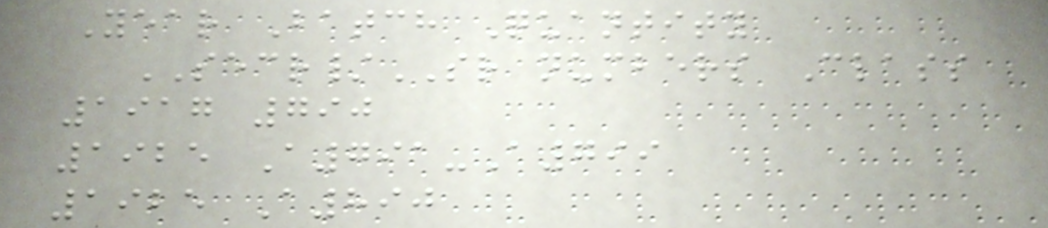Year Batch Quantity
SECR/SR numbers Class
1917 790
1925 A791-A799
1925 A890
